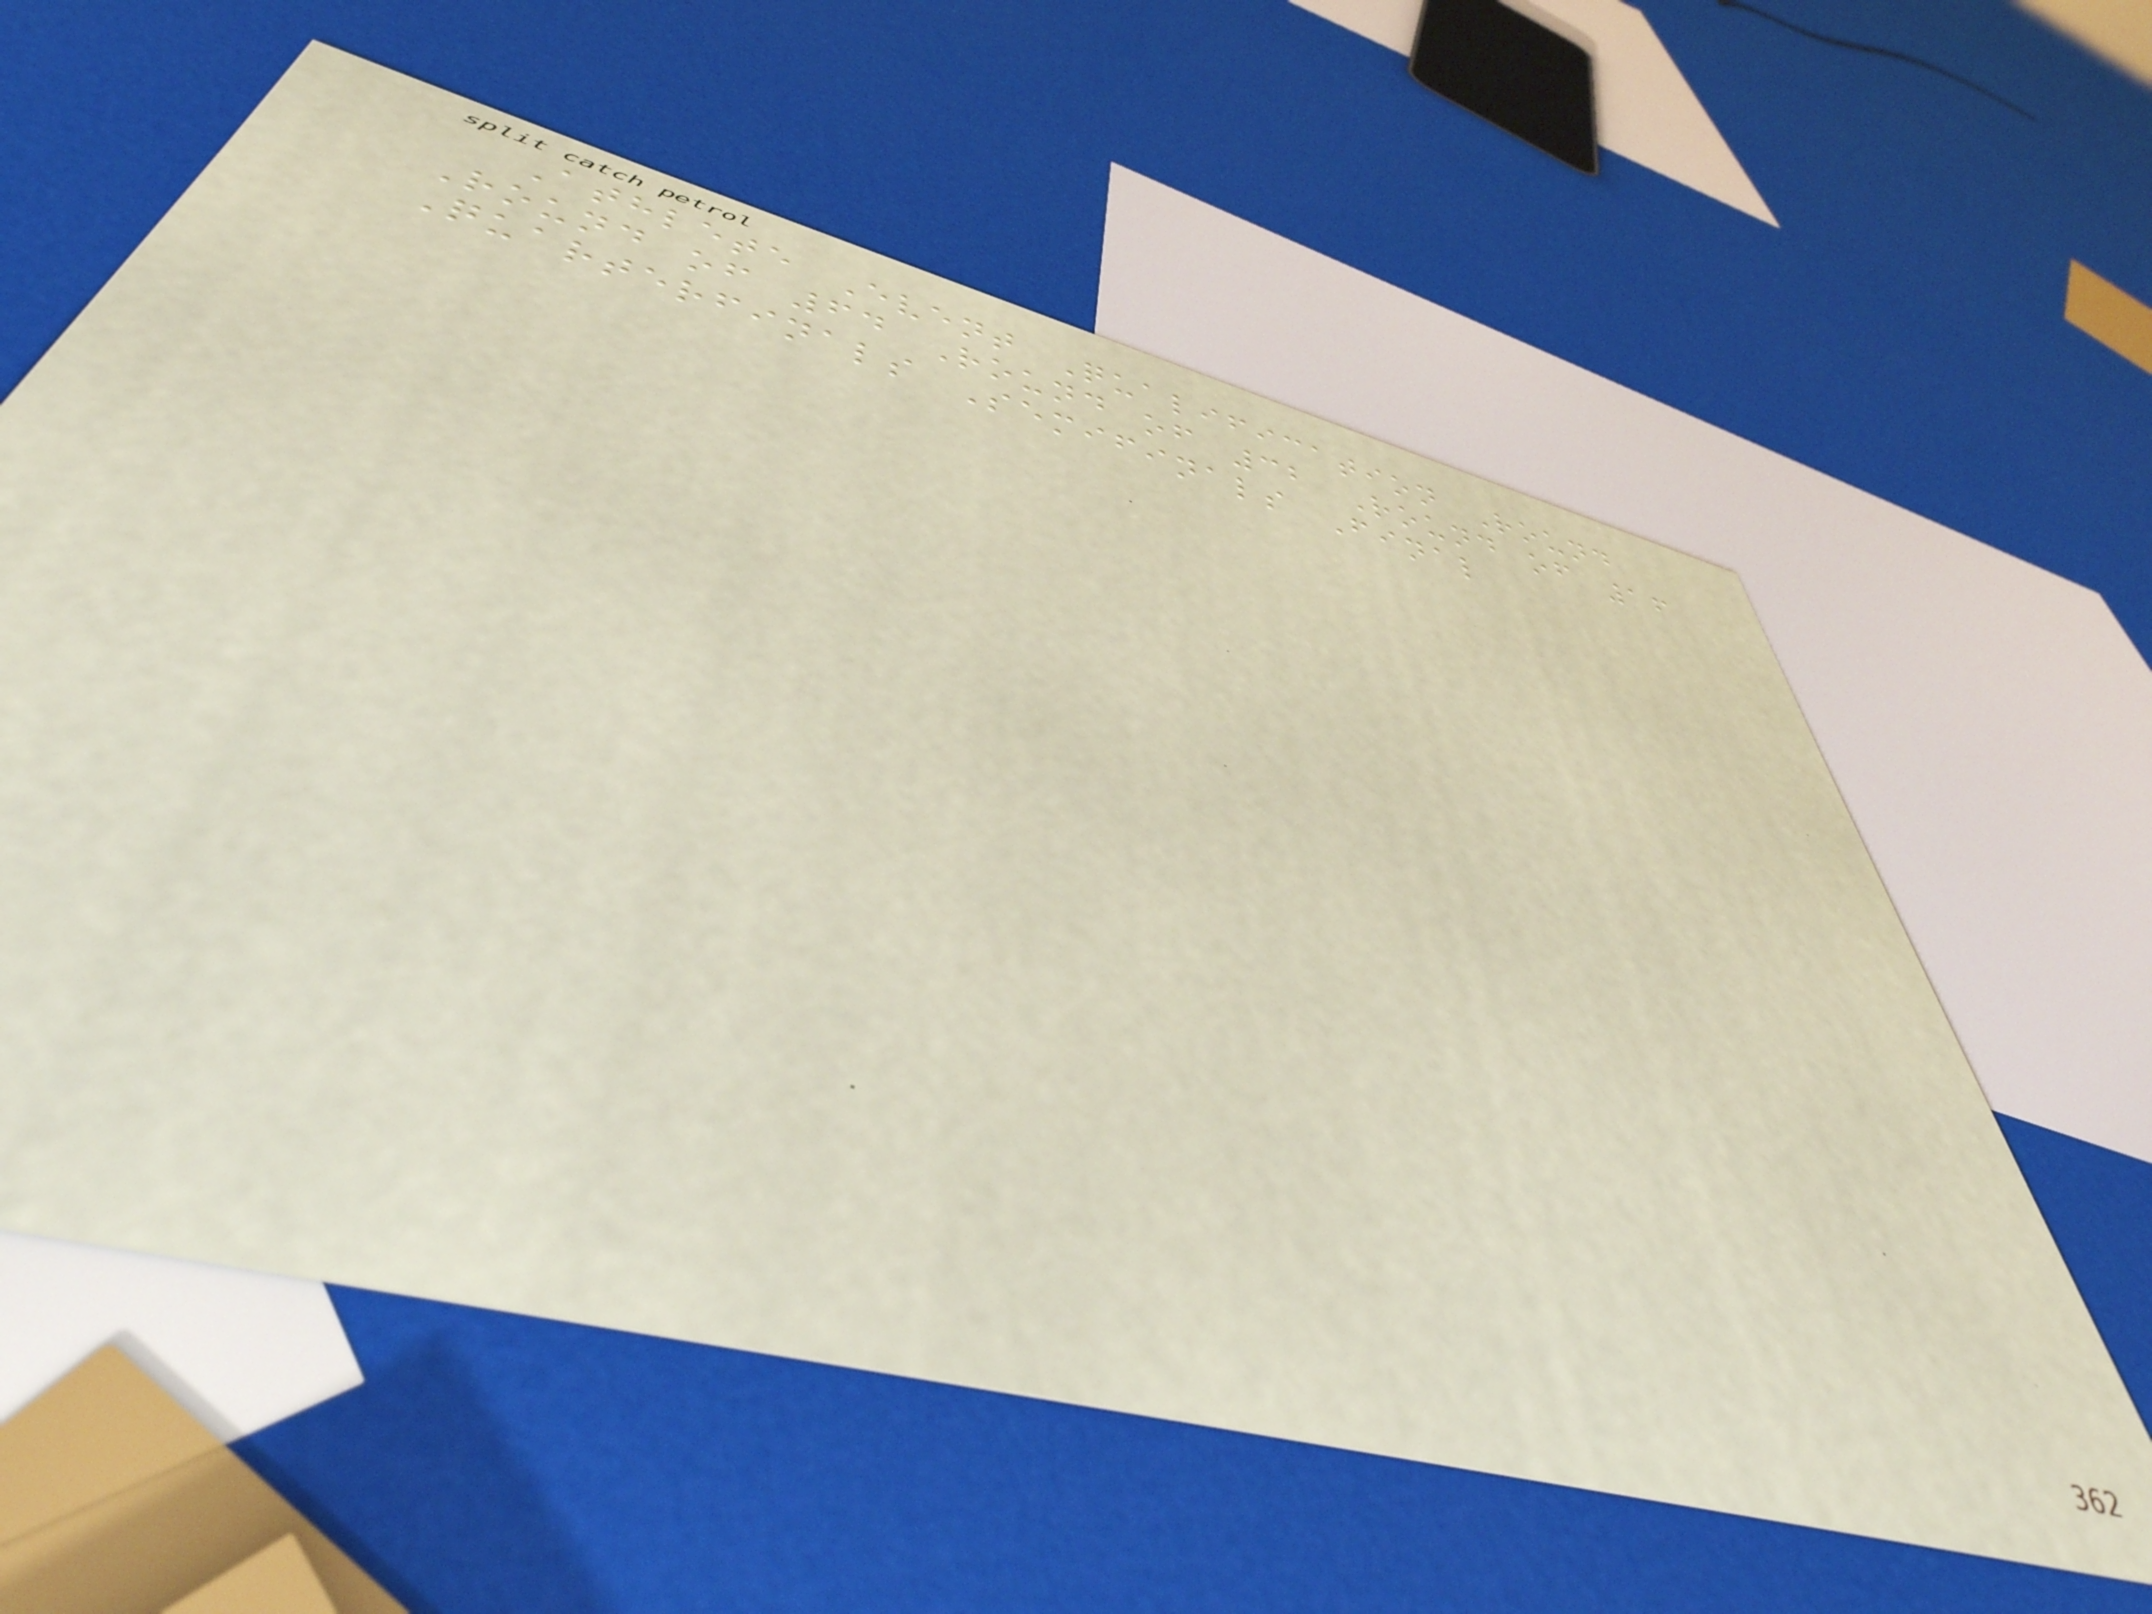Athlete Event Qualification Round
Round of 64 Round of 32 Round of 16
Quarterfinals Semifinals Final
